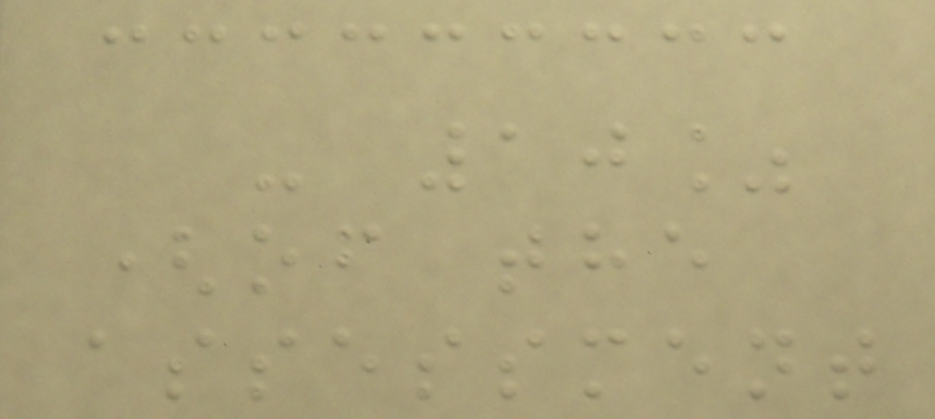- 10%
(of the
assessment
